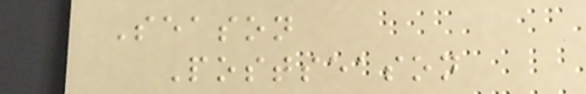Season
Postseason
